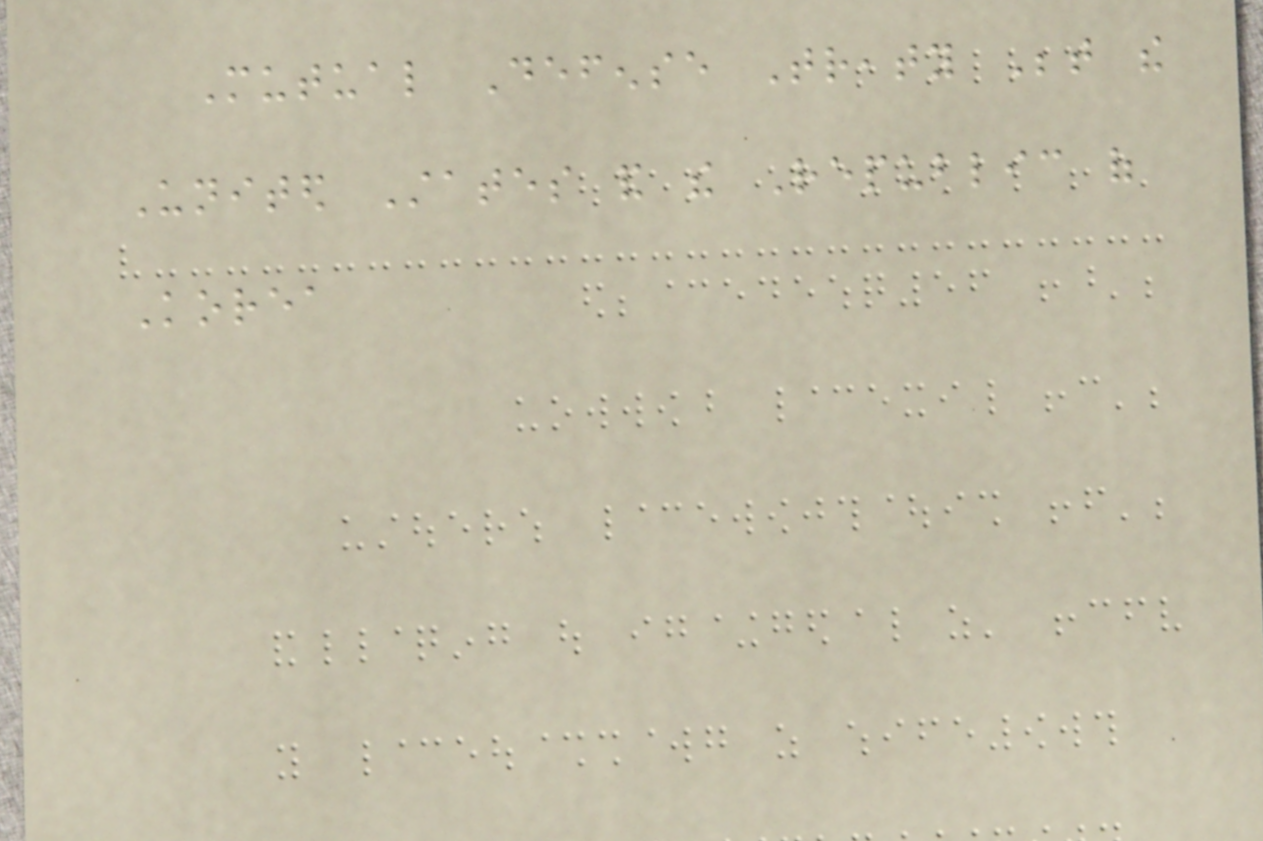Mutual Defense Treaty Between the
United States and the Republic of
Korea
